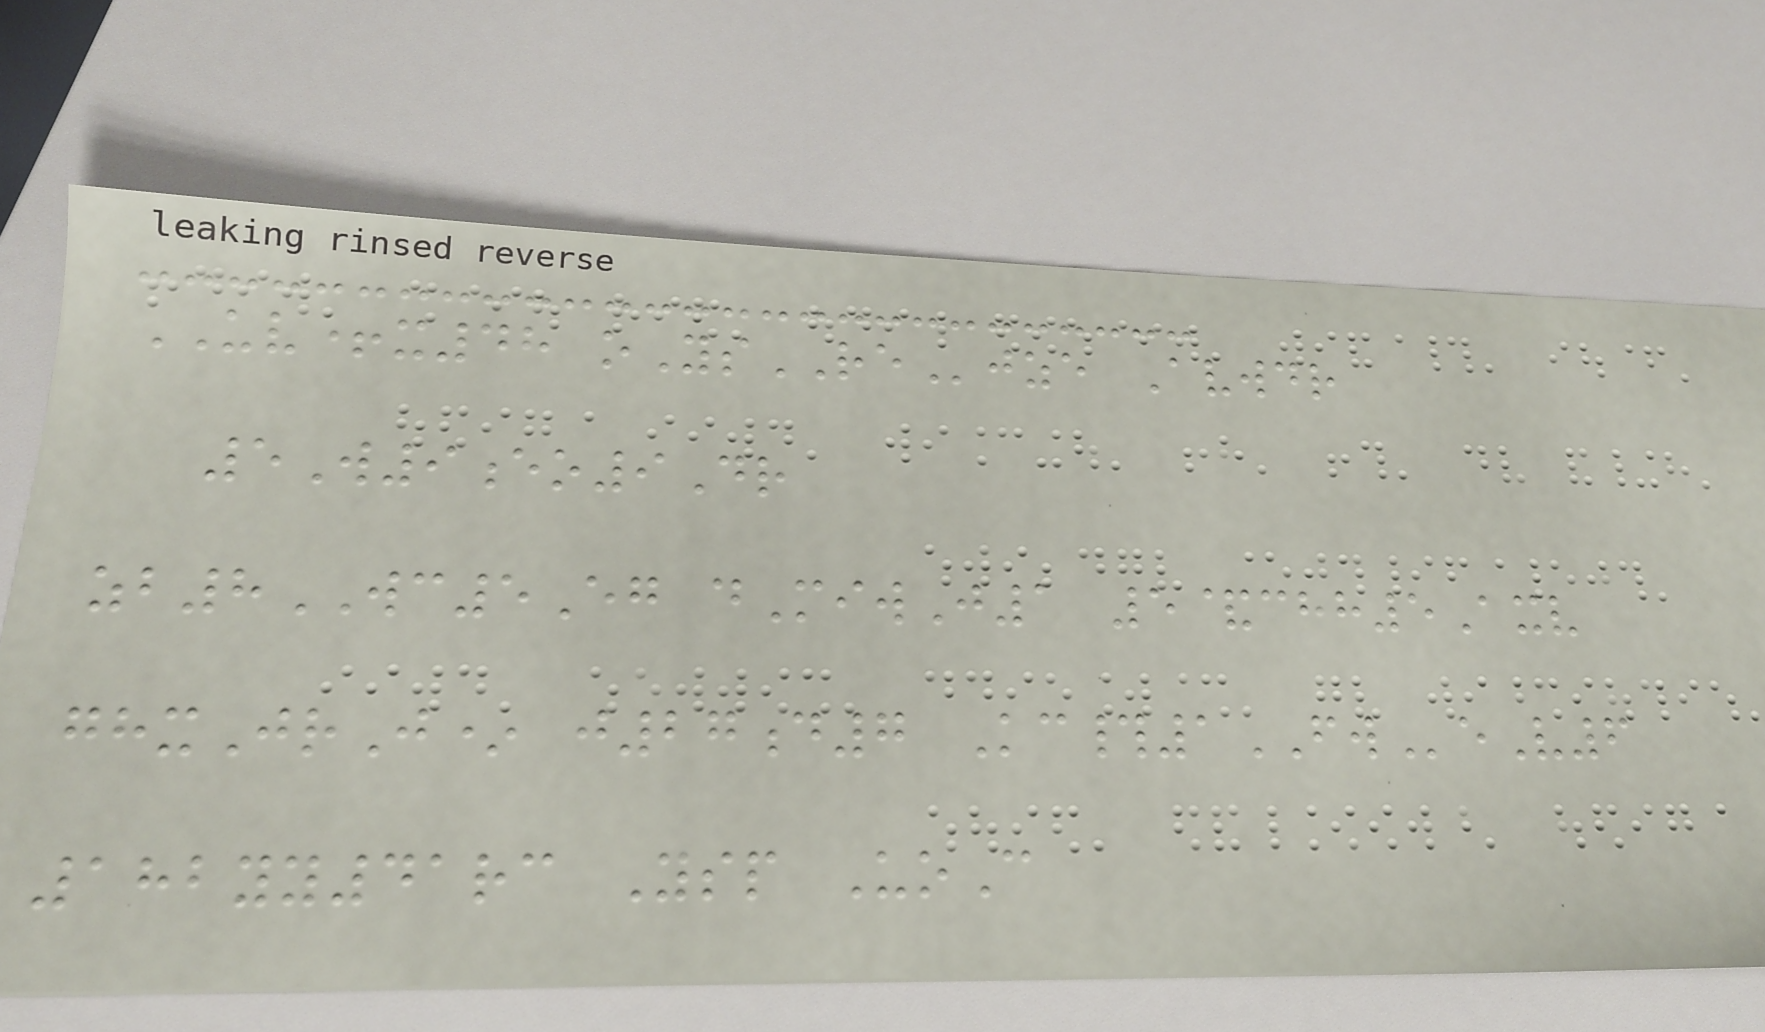UV+x48 oYsREjze Avwdr
5W9eo9Dr
zb8WC5Eg dMiwJ1 5&chh5Axv
ghxJrJ* j27d7 Kc#1FWeV6
182yy41rc Ysp UoC
